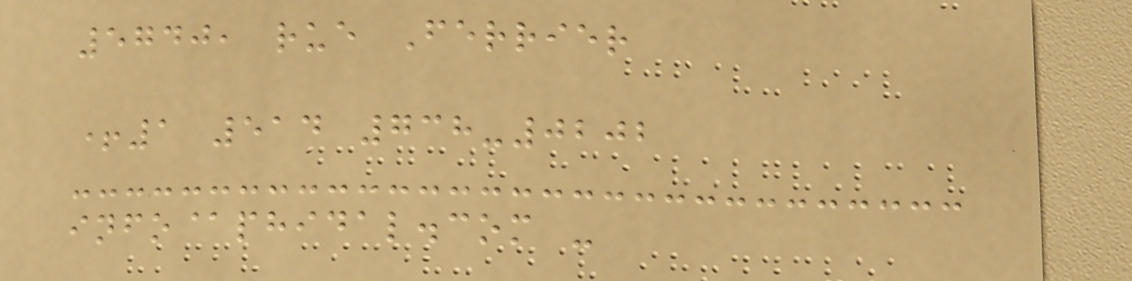5740, rue Ferrier
+1 514 738-0202
info@phidal.com -
